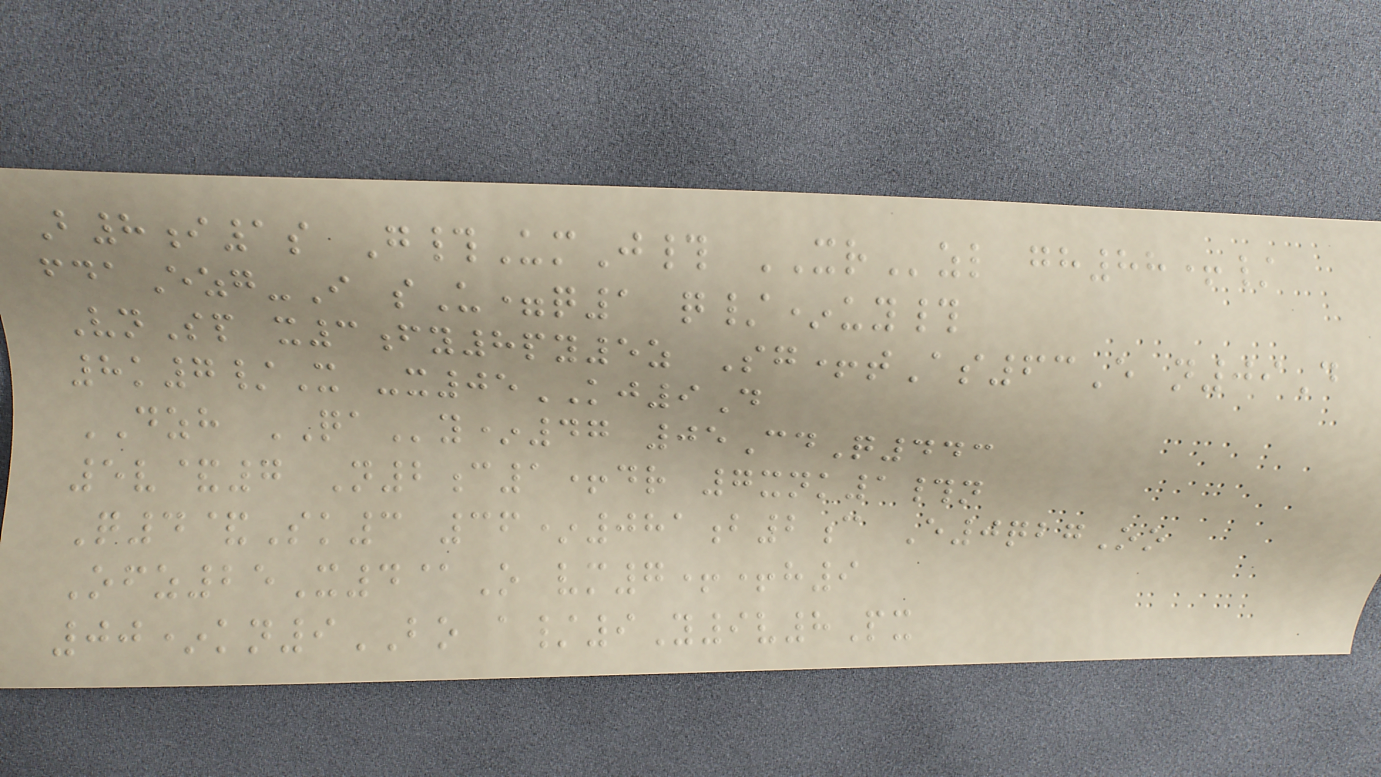B8i1s G#UmJ# XRzl gh88+/
fdaEzg-I sU=q1 q/*uy#
VnSp x3fy8py5z Sg+tAs63E n09D
8k7/X -x05KJ9D
DZH QAy*47 05CdQ443
5v&7 N2c1+dr 7xnk1#n
Q4&Sk3 36*081b2c E0qbgOo
Ofz25X4@O vm7++h9
00*kn9BO a/9Y9v8Px
